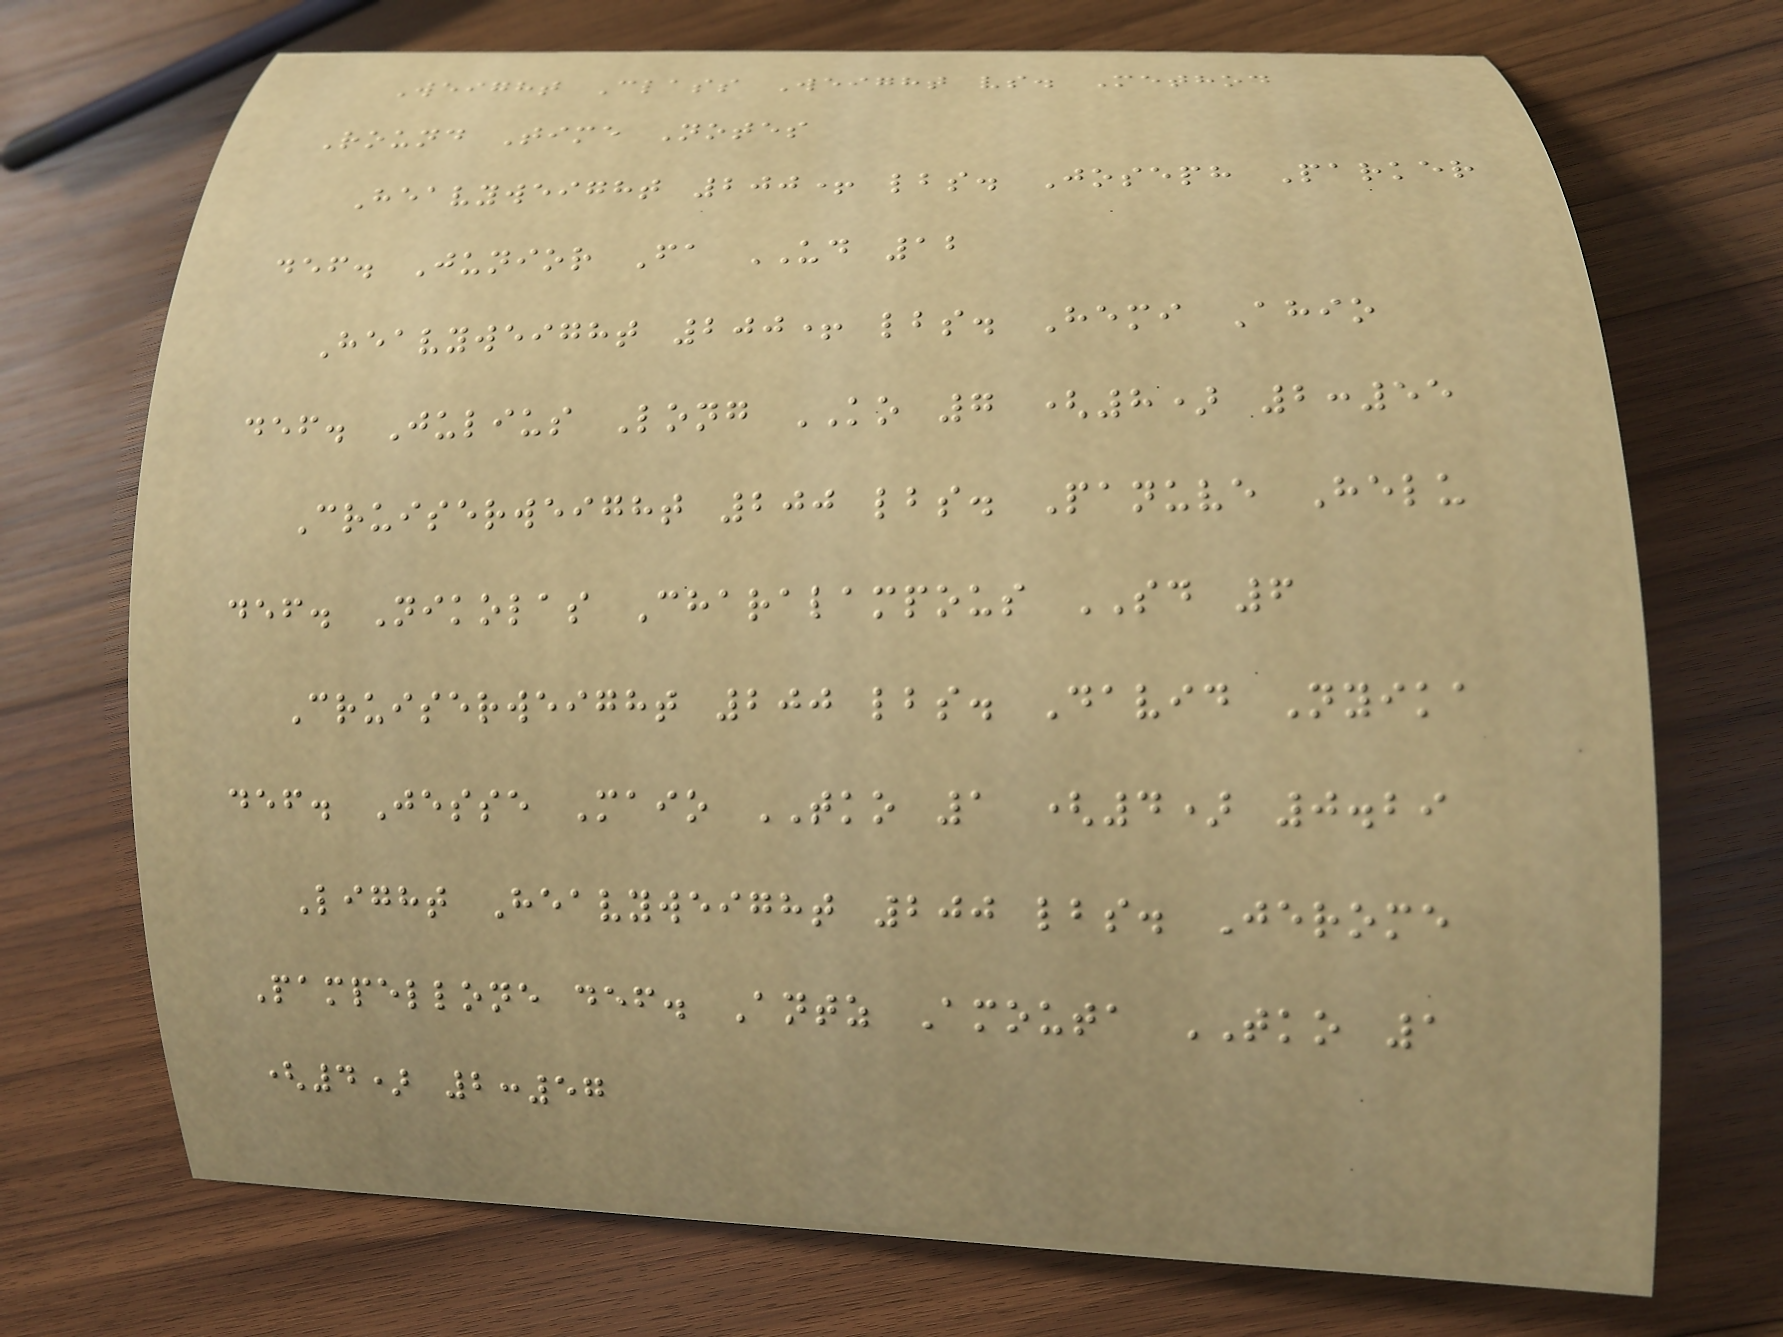Weight Class Weight vs. Method
Round Time Notes
Heavyweight 200+ lbs. Joseph Parker
def. Junior Fa UD 12
Heavyweight 200+ lbs. Hemi Ahio
def. Julius Long KO 7 (8) 2:55
Cruiserweight 200 lbs. Panuve Helu
def. Nikolas Charalampous SD 6
Cruiserweight 200 lbs. David Nyika
def. Jesse Maio TKO 1 (4) 0.29
Light Heavyweight 200 lbs. Jerome
Pampellone def. Antz Amouta TKO 1
(4) 2:57
